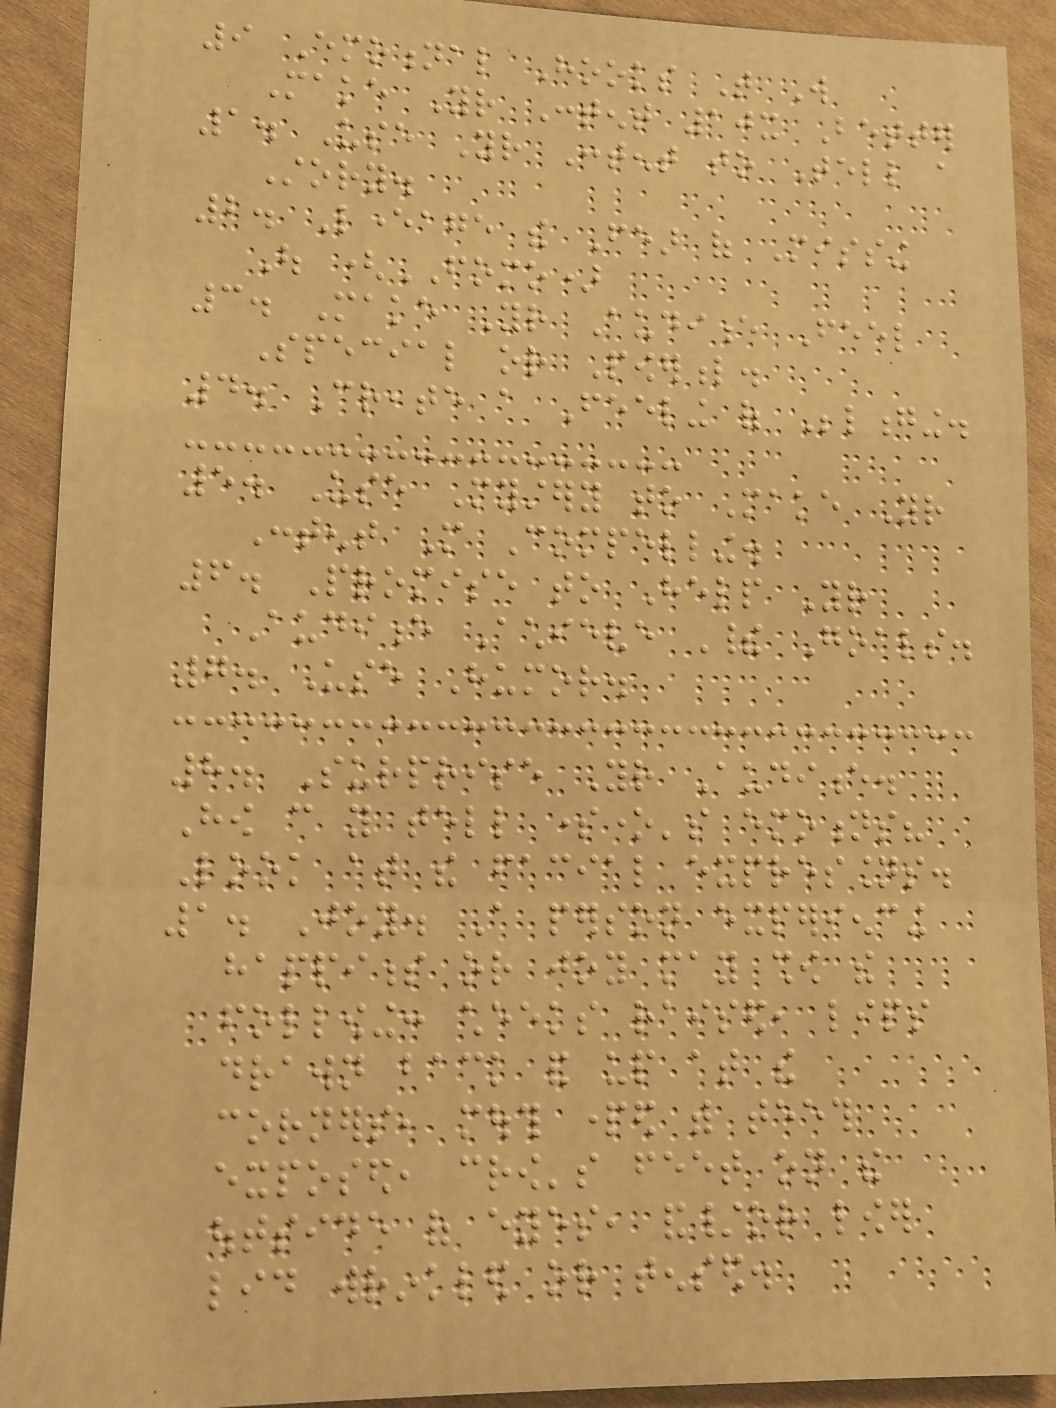9 Emotional Hooks That Will
Make Your Content 10x Better
1. Use Your Content to Tell a
Story.
2. Leverage the Fear of Missing
Out (FOMO)
3. Make Your Audience Feel
Special or Powerful.
4. Create a Feeling of Belonging.
5. Use Mystery to Make Your
Content More Compelling.
6. Promise to Help Your
Audience Achieve Their Goals.
7. Use Humor.
8. Surprise Your Audience.
How can you tell someone's emotions?
Look at the facial expressions.
1. Joy. A person experiencing
happiness or joy may show the
following: cheeks raised, lips
drawn back and up at the
corners, mouth parted with teeth
exposed, crow's feet on the
outside of eyes, and/or lower
lid wrinkled or tensed.
